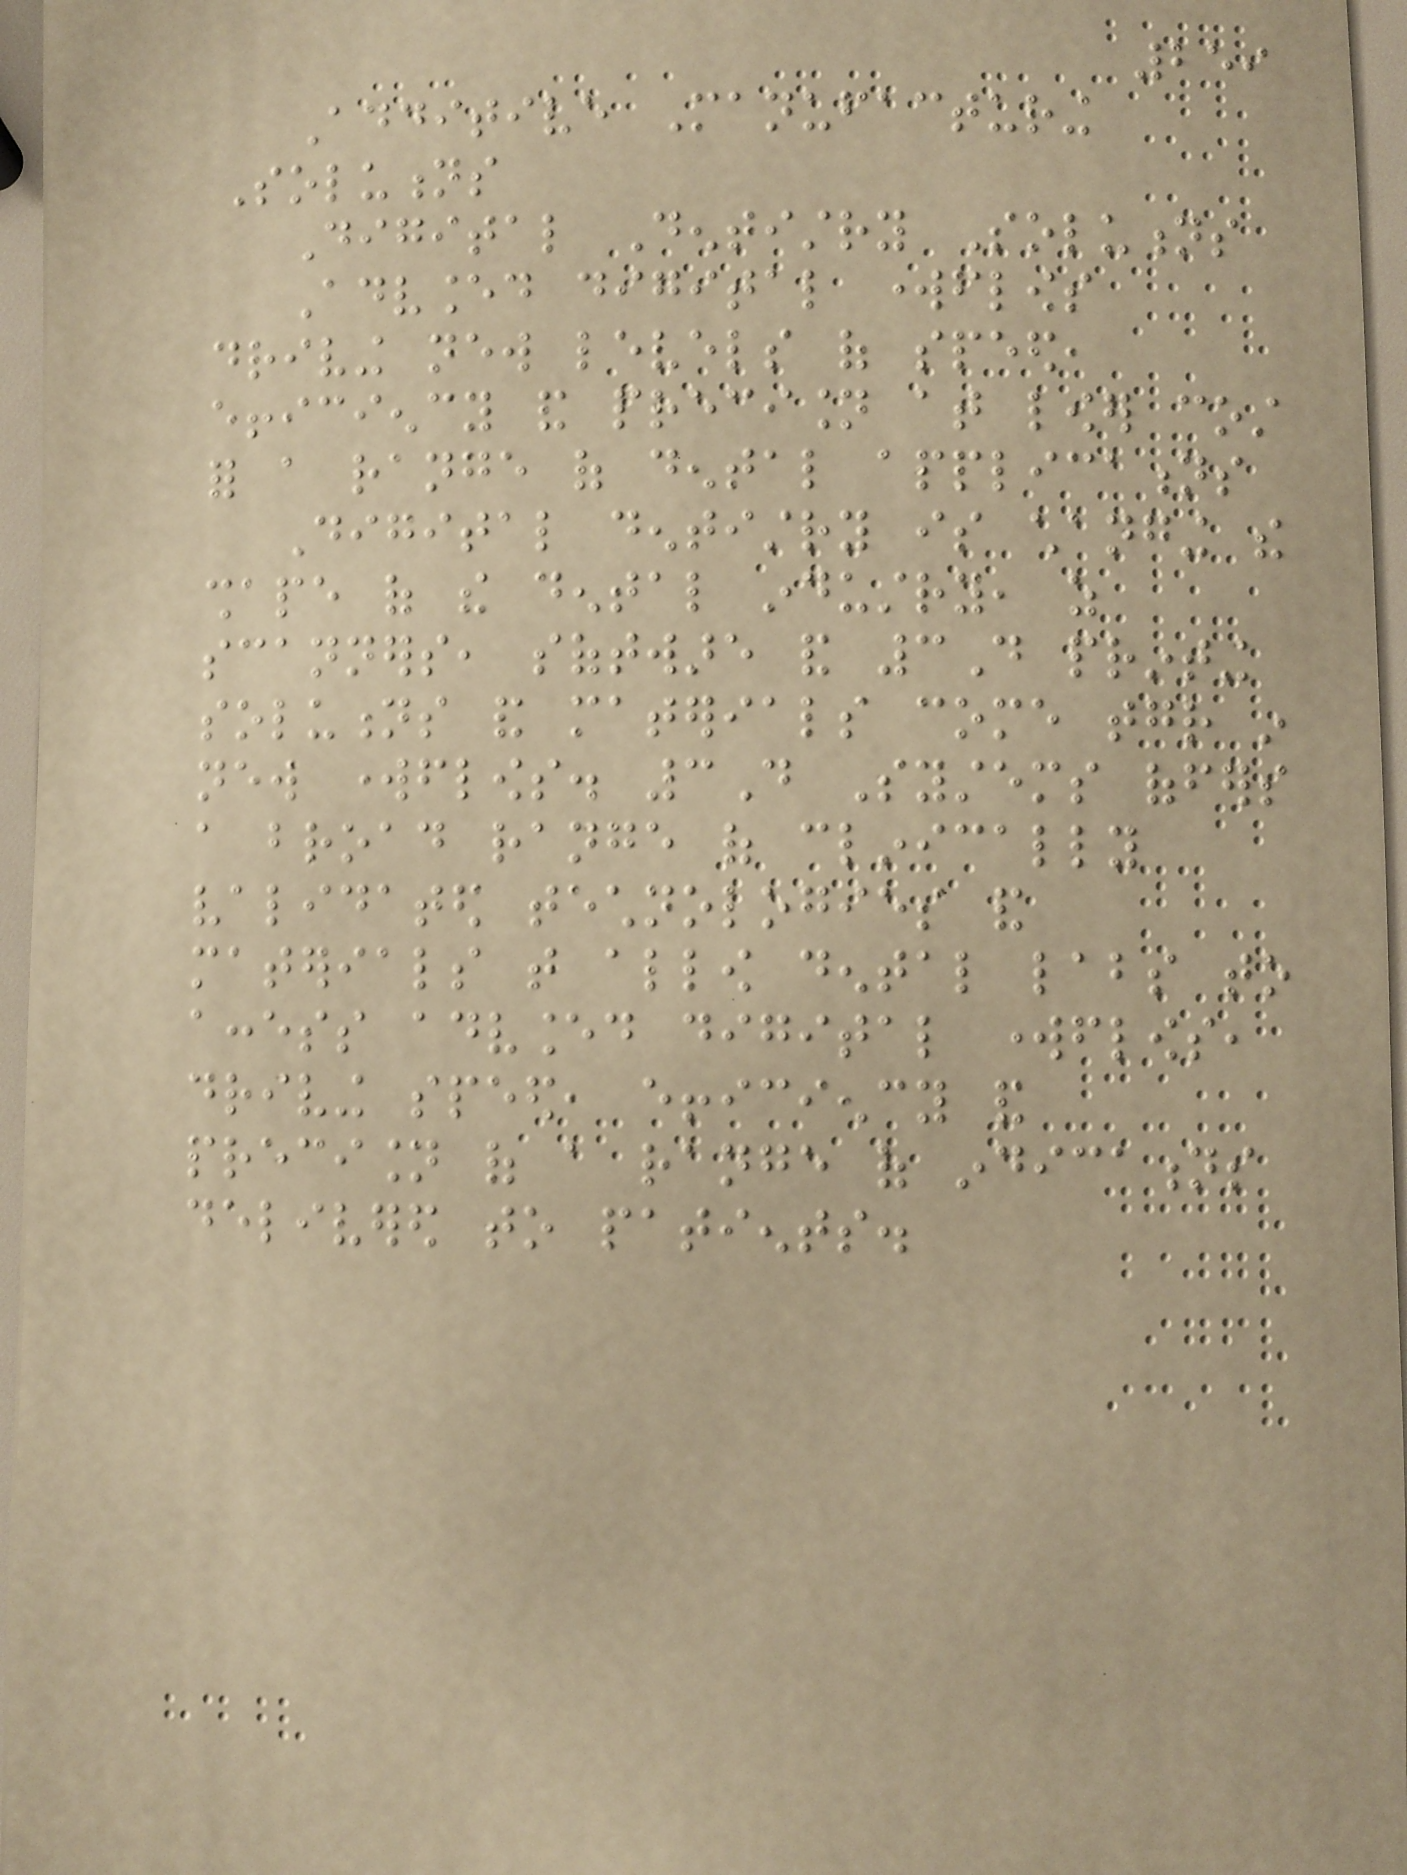259
Additive Manufacturing
Solutions
Digital Dentistry Solutions
Advanced digital workflows
driving new levels of speed,
efficiency and precision at lower cost
for a range of dental applications
Digital dentistry is changing the
shape of the dental industry, as
scanners, software and 3D printing
solutions and materials come together in
new workflows. 3D Systems offers
a broad range of clinically
validated technologies and
materials that allow dental labs to
access advanced digital workflows,
driving speed, efficiency and
precision of a range of indications
delivered to patients.
